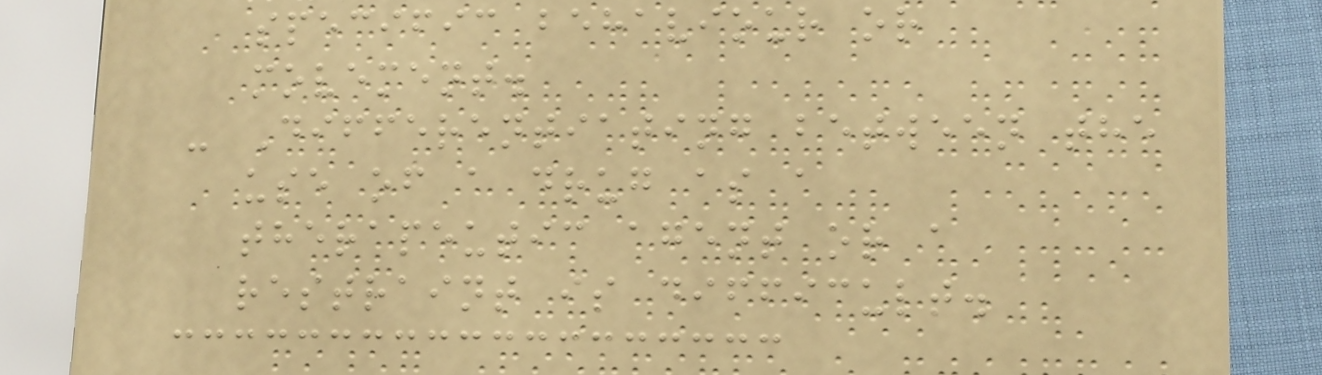specific behaviour or
movement.
- Differentiating between the
use of a drug as a
therapeutic agent or a
restraint is difficult.
